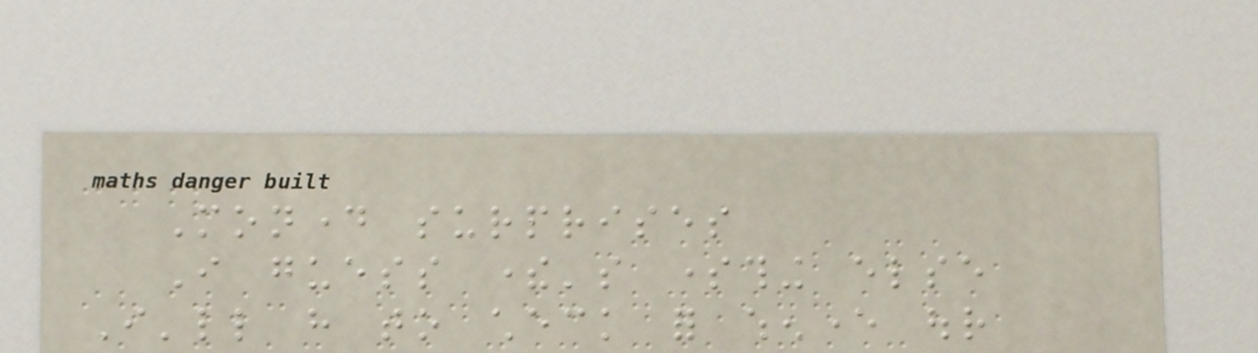Monday surprises
I guess there's something else
I'll have to check for whenever our
